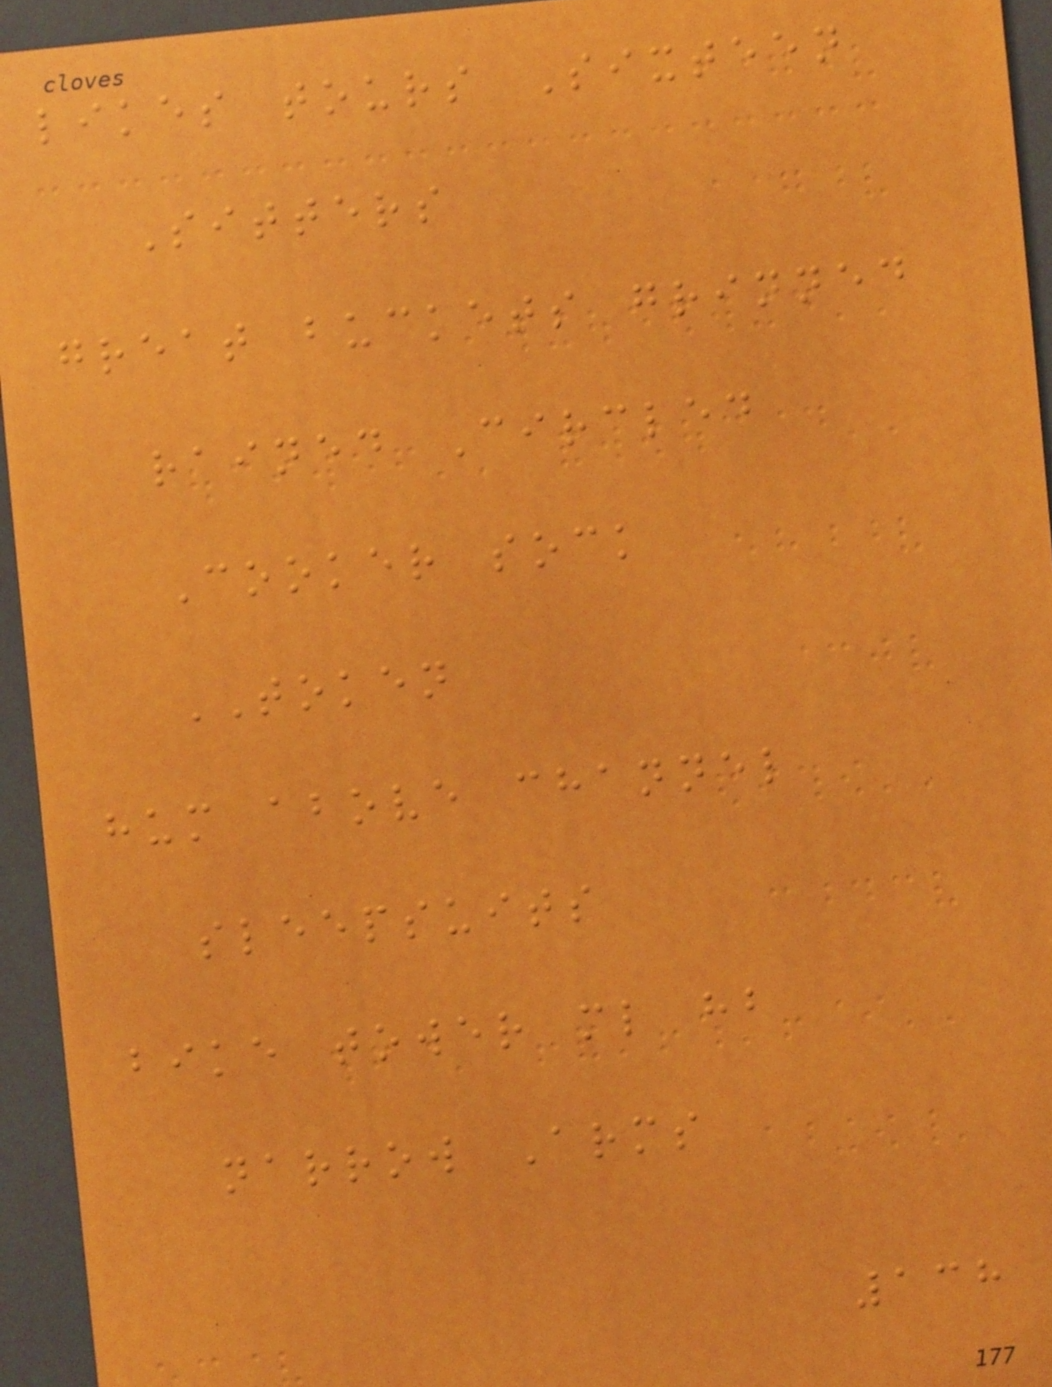likes tours Sixteen
Sitters
great buckets grinned
rained Circled
Cooker sock
TOKEN
hum above channel
sleepsuits
bike tower ml hb
narrow Arms
138
